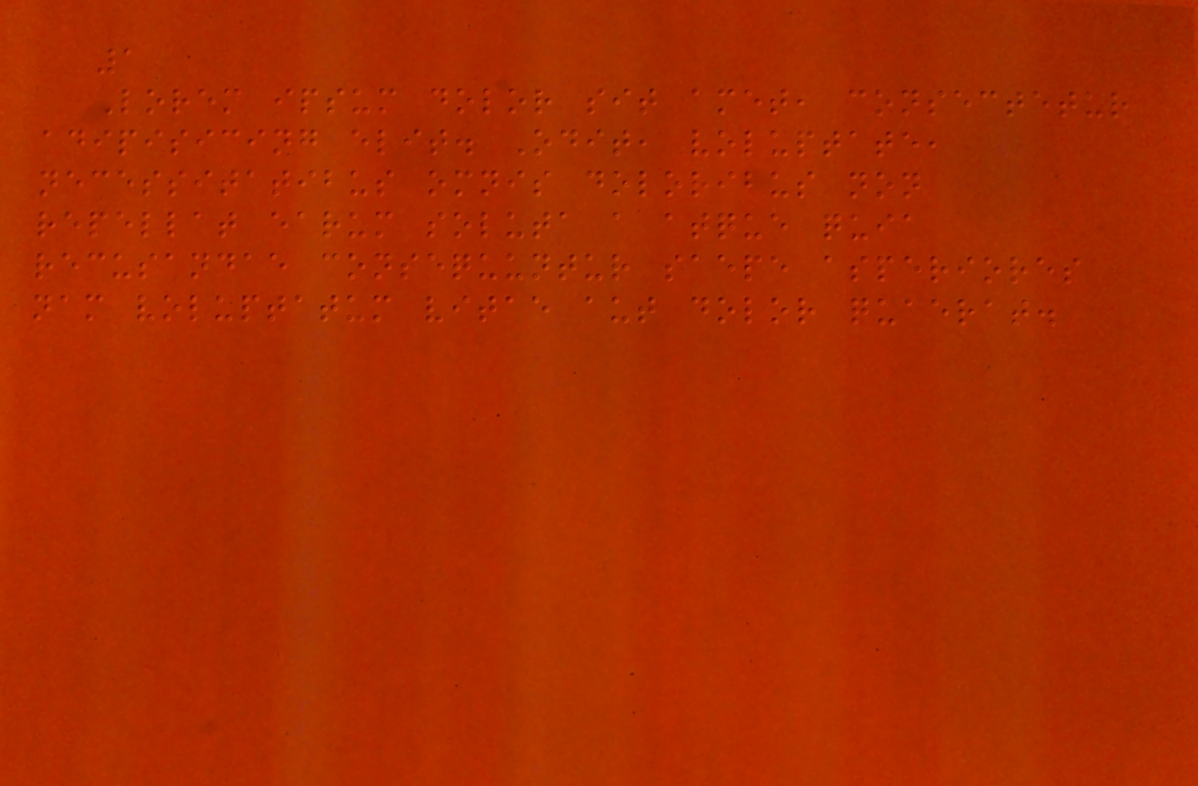1
Lorem ipsum dolor sit amet, consectetur
adipisicing elit. Odit, voluptate,
necessitatibus omnis doloribus non
repellat earum soluta a atque quia
recusandae consequuntur saepe asperiores
nam voluptatum vitae aut dolor quaerat.
